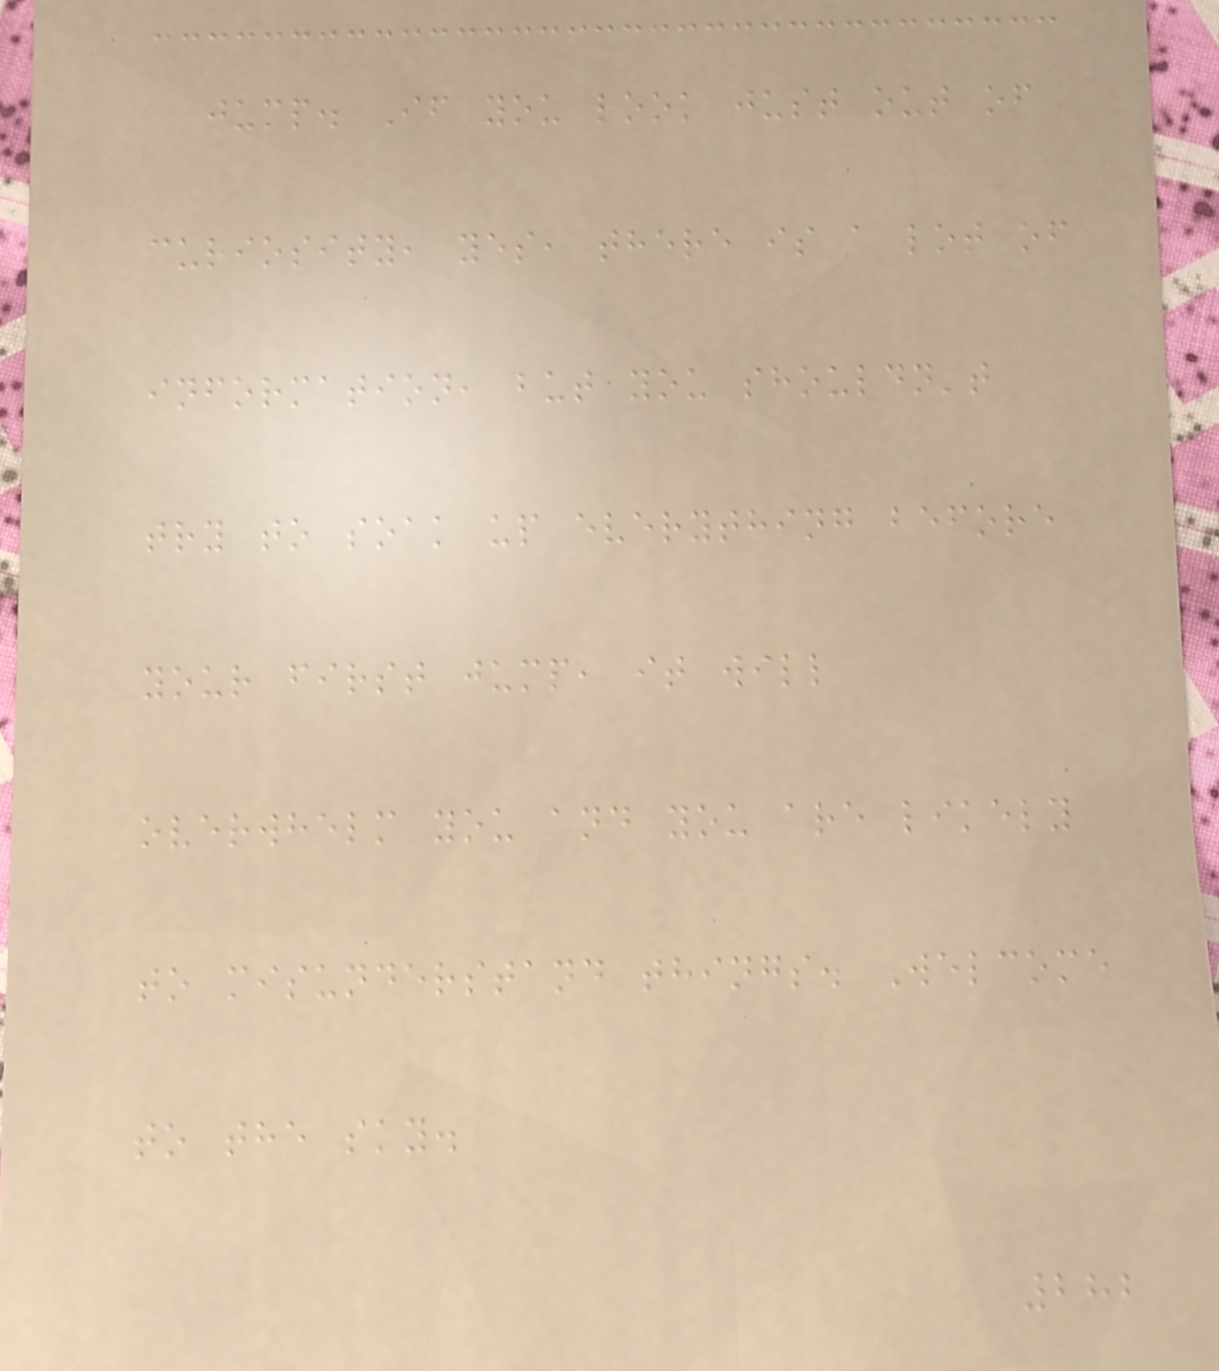jump. If you look just out of
curiosity, yes, there is a lot of
information, but you shouldn't
try to soak up everything before
your first jump, it will
overwhelm you and you are likely
to misunderstand things. Welcome
to the sky.
282
